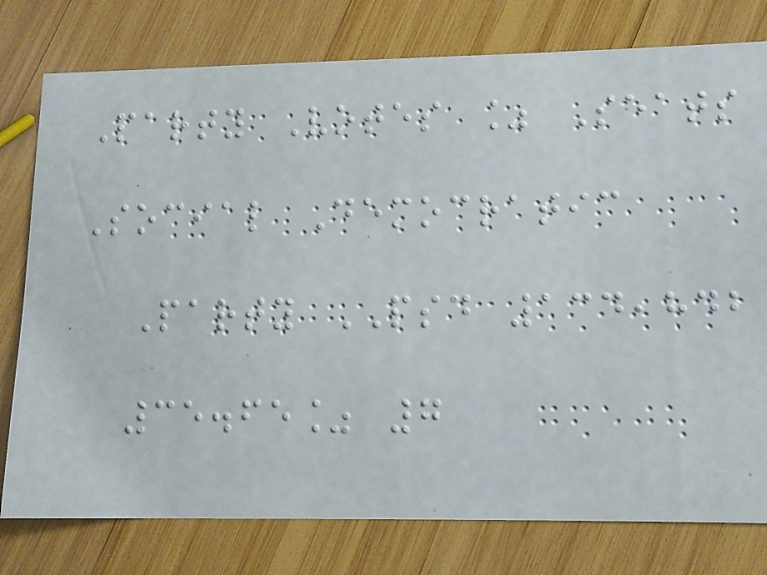Party Votes % Seats
Social Democratic
Party PSD 134,842
35.65% 7
